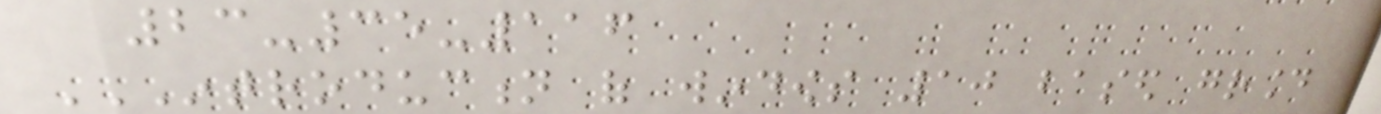23-35-116
INTRODUCTION OF WINDOWS 10 BASED GROUND
